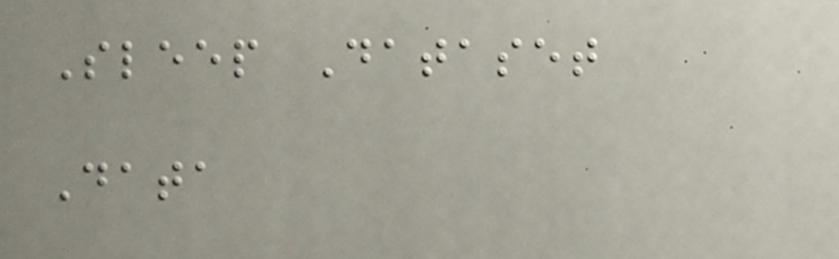Sleep Dataset
Data
